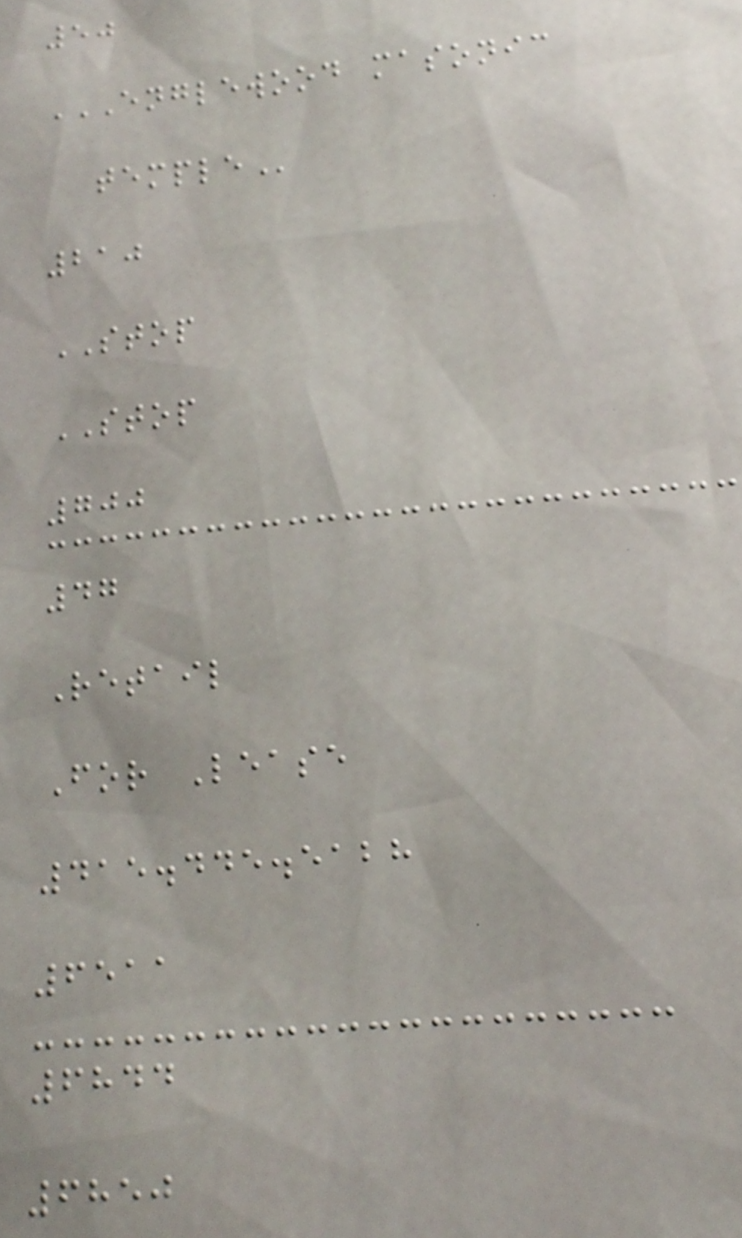50
ENGLEWOOD MASONIC
TEMPLE
210
STOP
STOP
700
47
Retail
For Lease
415.445.5128
6511
6844
6850
